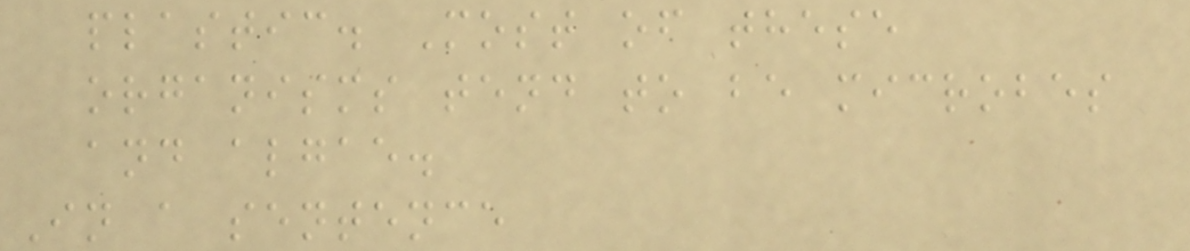plastic. Most of these
organisms tend to be microbes
and algae.
In a sentence
